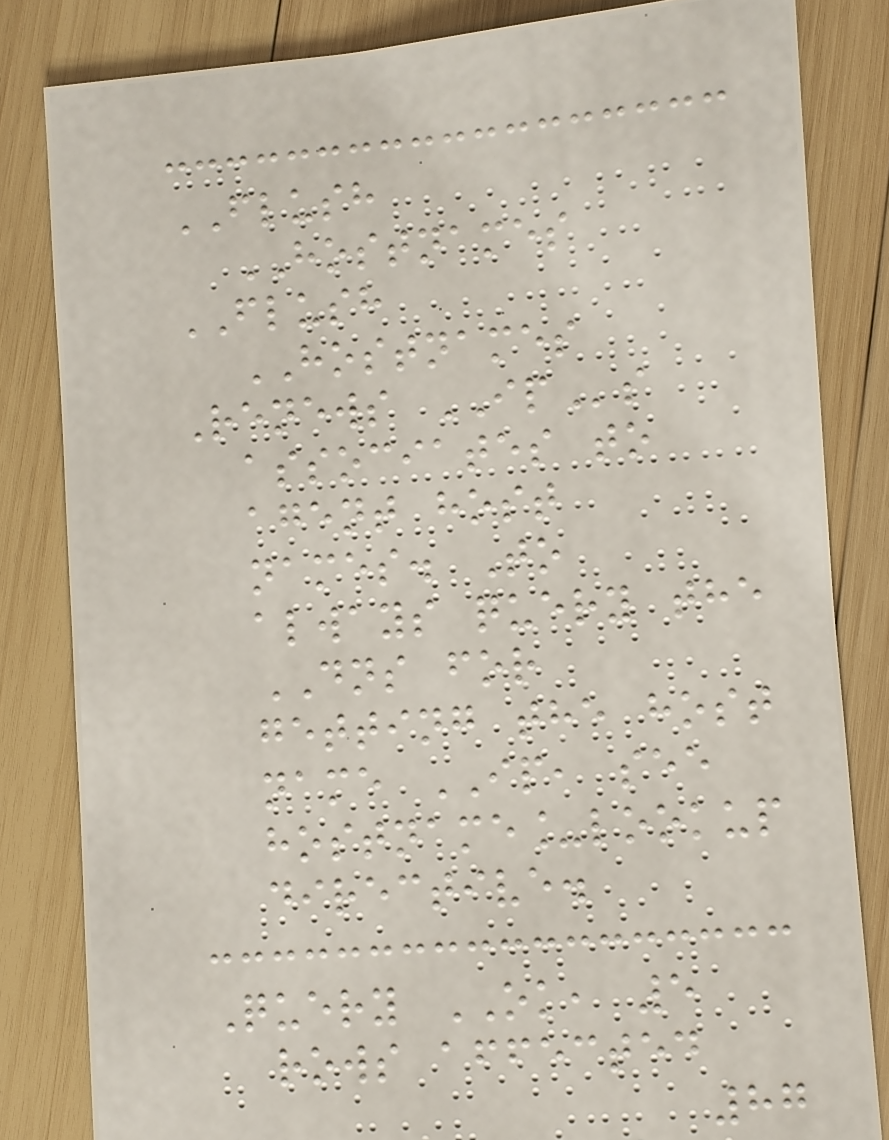FLUSH
HOSTNAMES
FLUSH
HOSTNAMES
Renews IPs
associates to
agent host
names. To
always query the
DNS for
getting the host
name IP, see
hostname_lookup
directive.
Query OK, 5
rows affected
87
